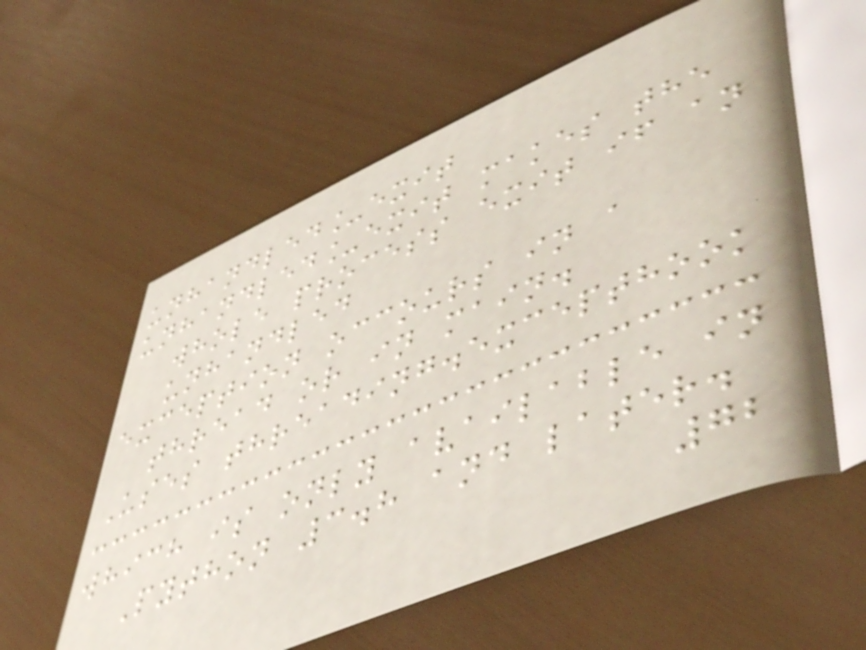unhandled_exit
unhandled_exit makes the
whole process exit if an
unhandled
exception occours in a
thread or in main.
Uses threading.excepthook
which is only available in
Python 3.8 and later.
72
